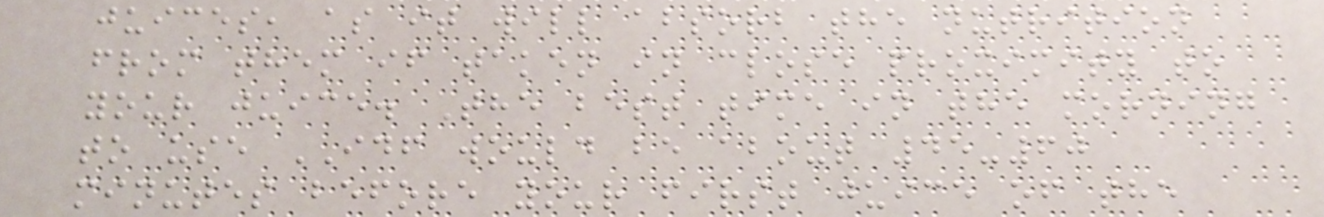juices, as it will absorb the nutrition
from them if taken in close proximity to
your juice. The best time in the morning
to use IDF would be about 45-60
minutes before your first juice of the
